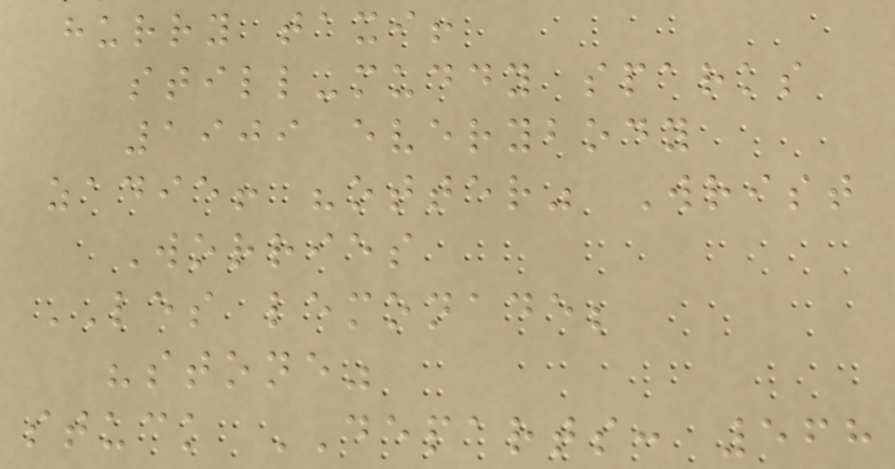hurry taxi!
still-muddy sparks
1909 everybody
zadie! "otter" Wrist
Worries
LES lemonade;
"stone"
stuck DEPARTS: 568
